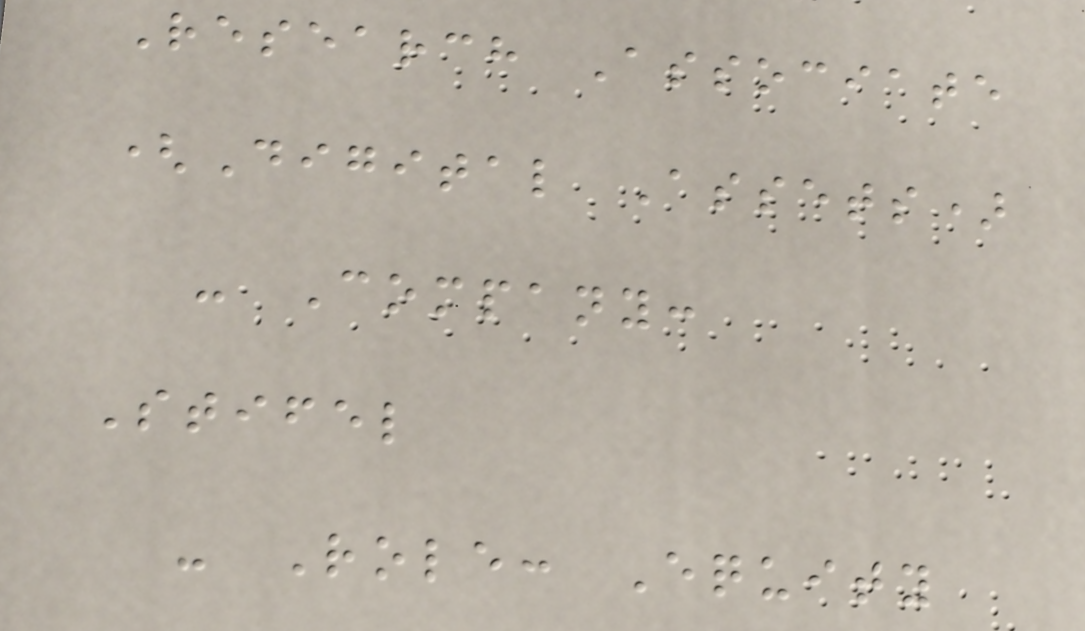Research Associate
(Digital Assets)
- Company:
Stifel
- Role: Equity
